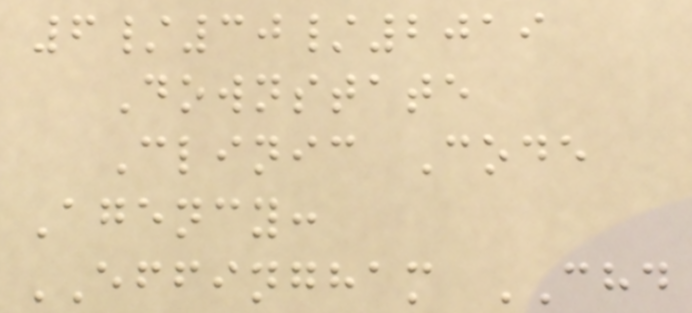6/30/2019
Downstate
Clinic Code
Agency:
EFFINGHAM CHD
